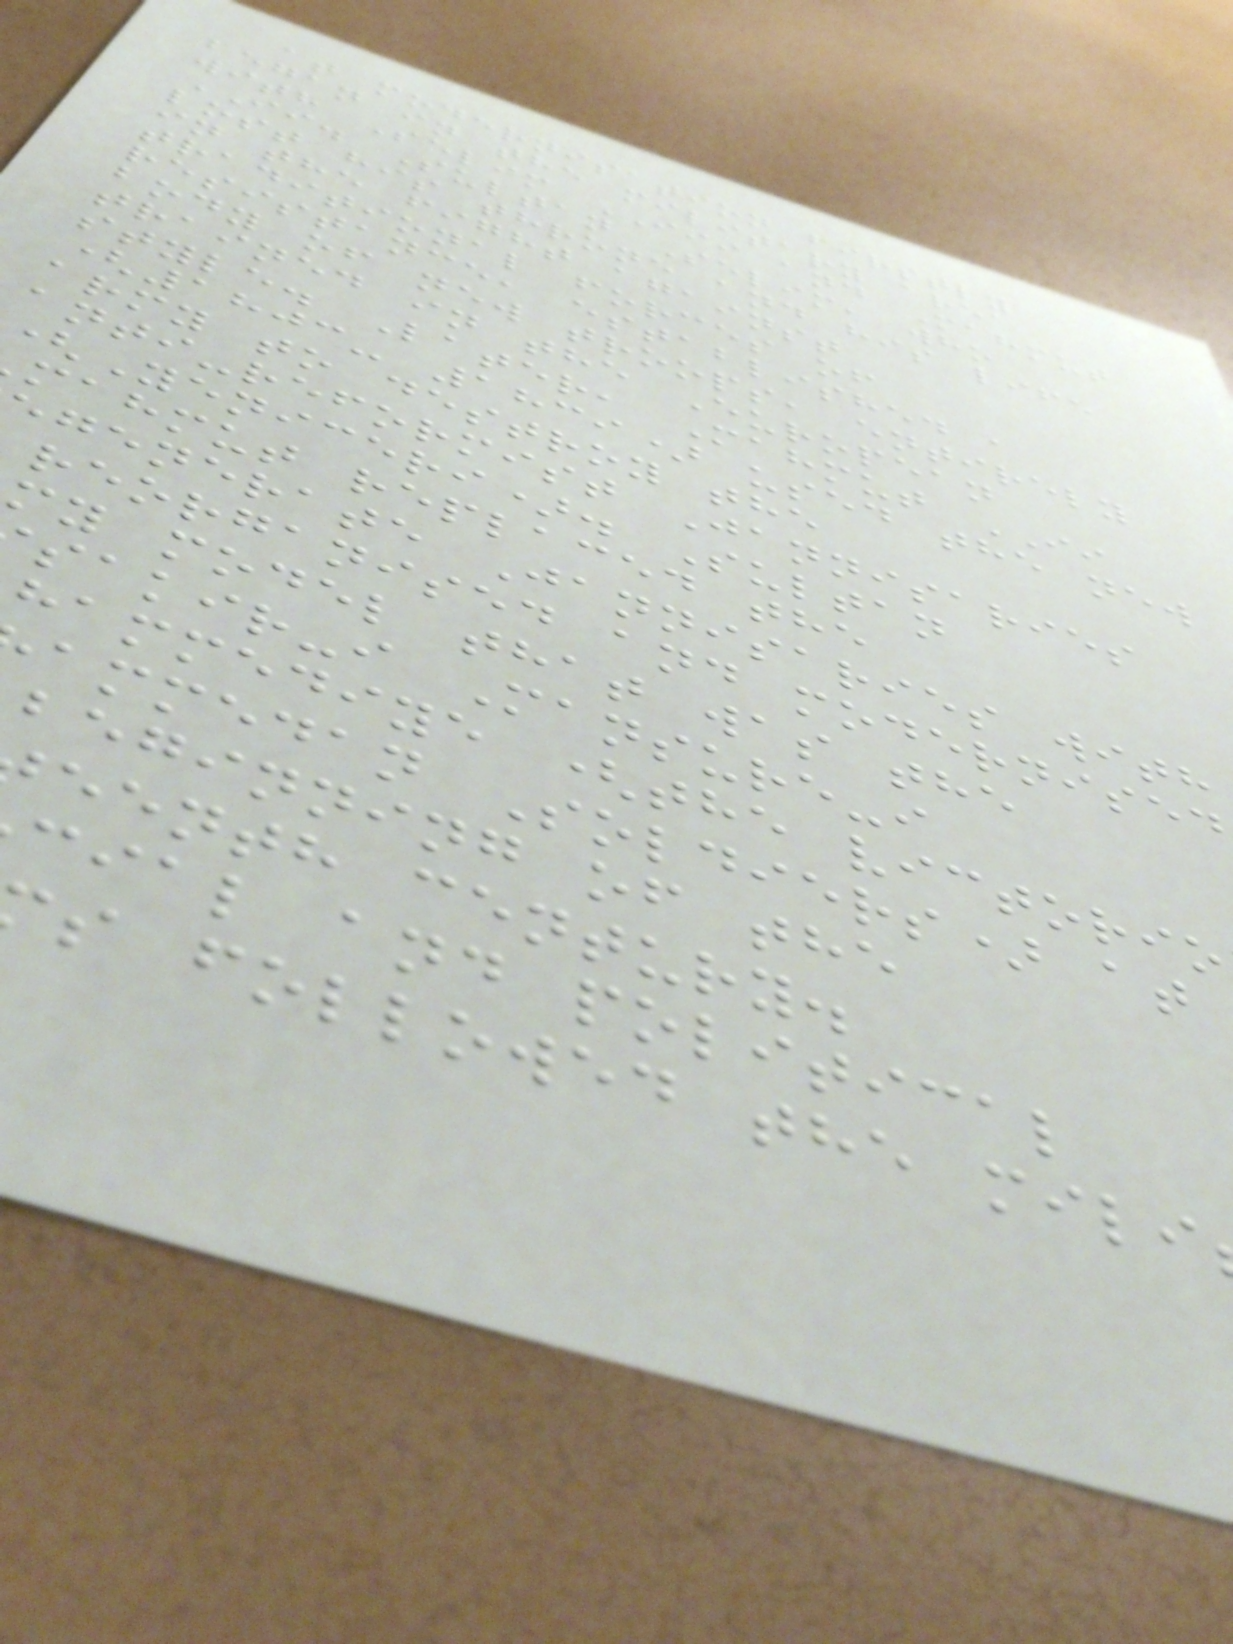at modernisation firstly
began in the military area
with Selim III and Mahmut
II. Sultan Selim, who
lost his throne and his life
in the fight against
traditional forces of
resistance, established a
body of new troops, entirely
trained in the European
style. Later, Mahmut II
(1803- 1839) used the new
army to destroy the
anti-reformist Jannisaries
Yeniceri). Sultan
mahmut replaced the
egenerate Jannisaries with
reorganised and modernised
my model that was the
sakir-i Mansure-i
hammediye (the victorio
ammedan Soldiers) at
beginning of the
eenth century.
cial and political
s followed the mili
